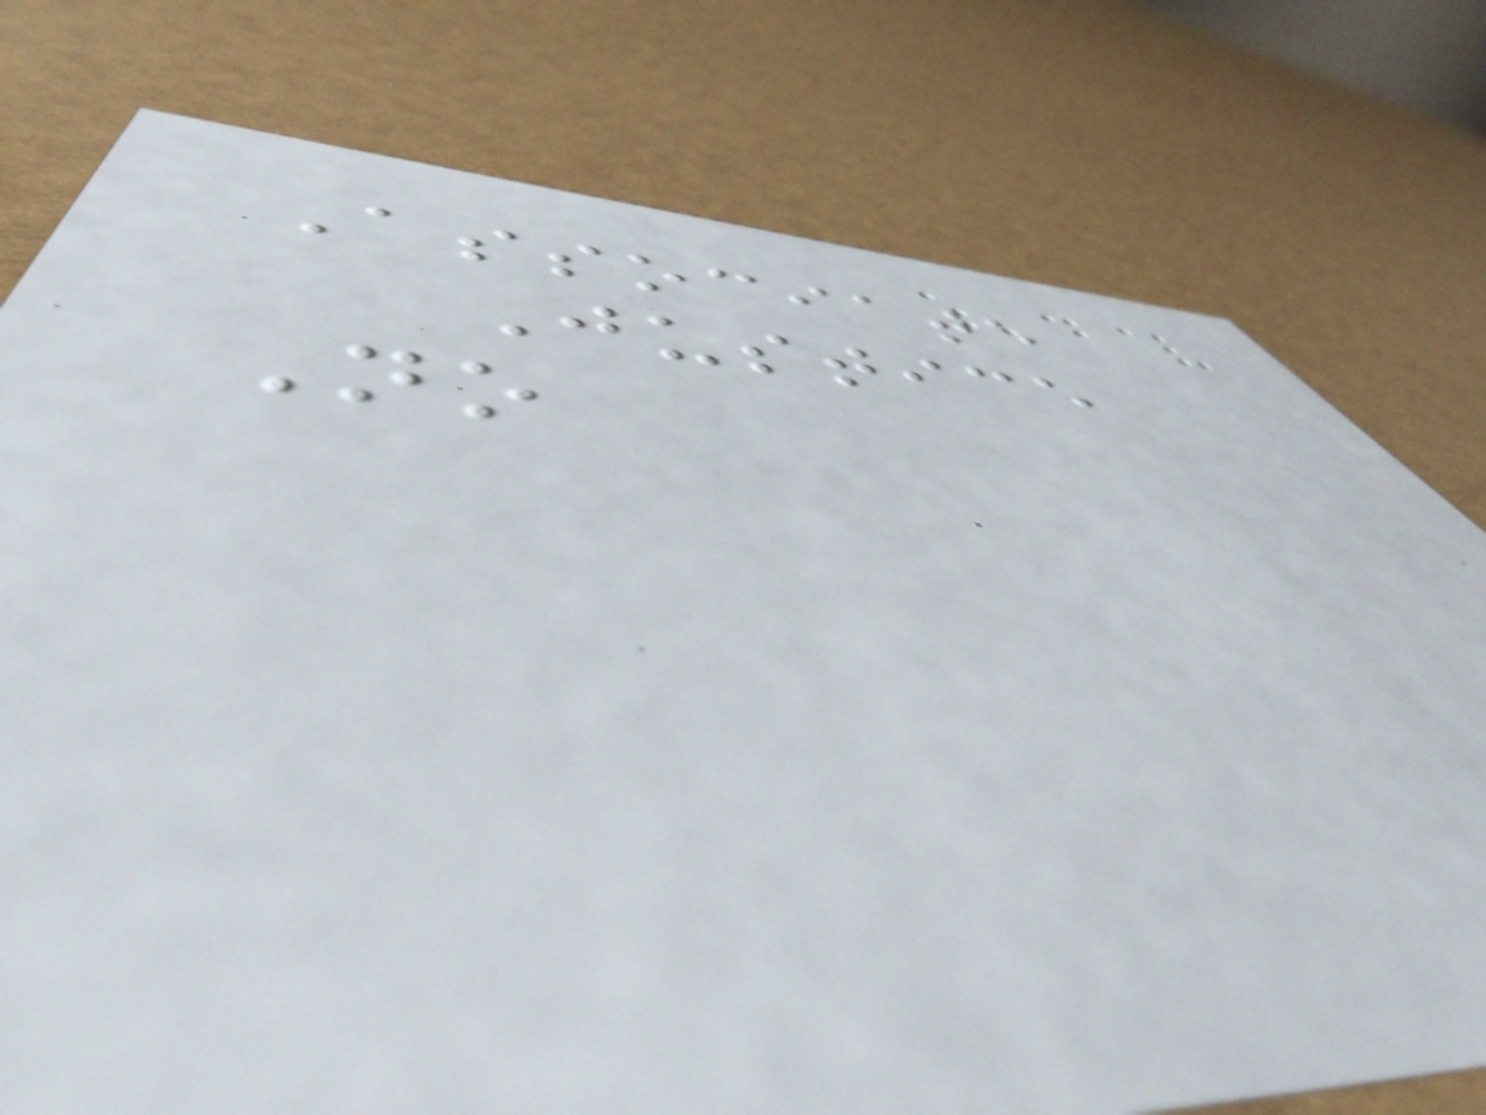Associate
Justice
No
